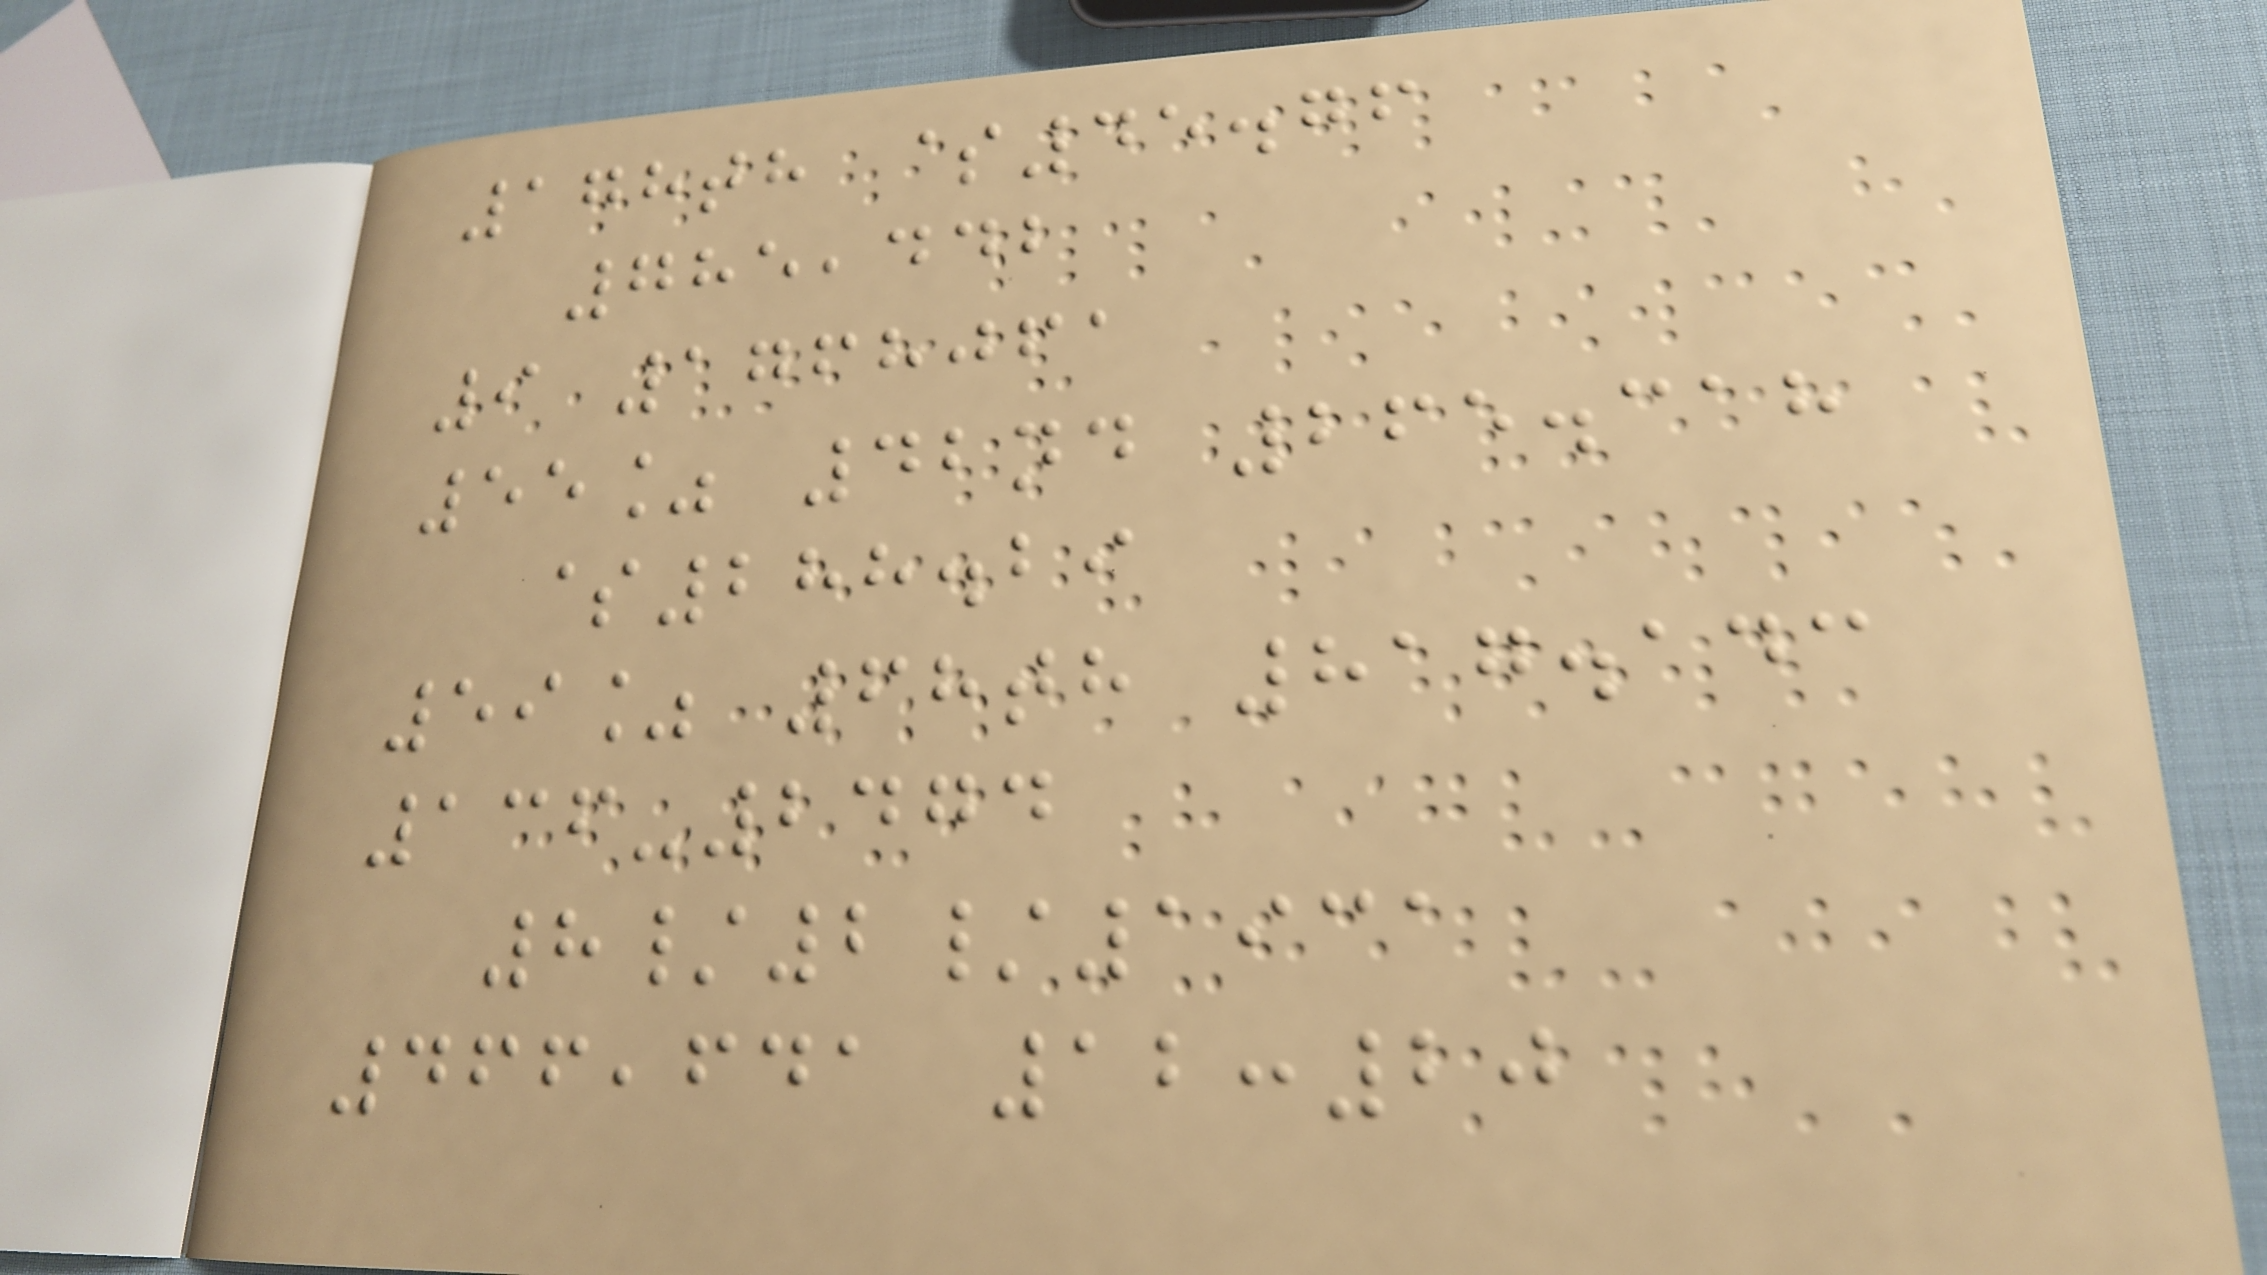178th $45.76
785,442
9 1768061
55% 42nd 265.318
$288.29
59% 68th 817.143
136-2474
8/2/1931
466,641 12:20
